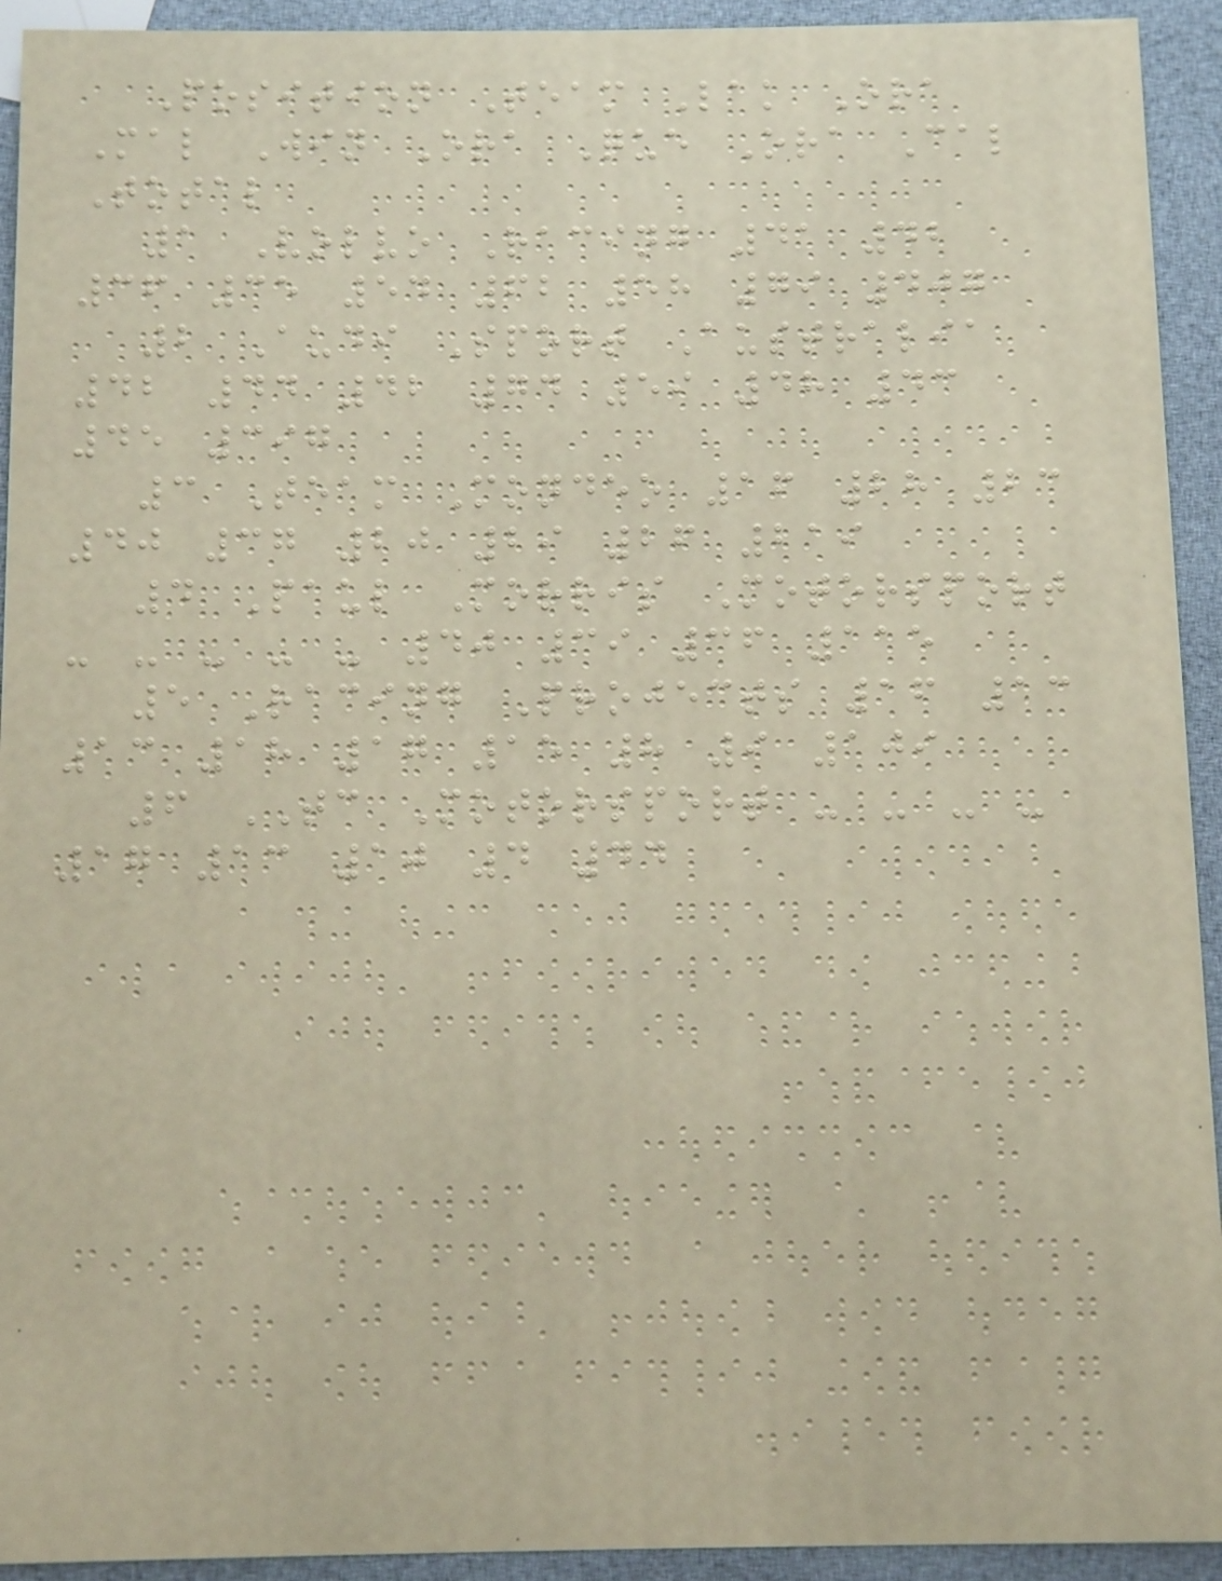Position Team Lak Ora
Mal Win Ora Que Ora Cal
Total
1 Volvo Racing 41 42
36 35 54 62 58 79 407
2 Audi Sport Australia
42 44 42 74 59 48 43
45 397
3 Team Mondeo 16 28 23
40 37 20 29 26 219
4 Paul Morris Motorsport
- - - - - 40 39 36 115
5 Racing Projects 16 13
13 18 17 15 8 9 109
6 TC Motorsport - - - -
17 13 10 4 44
